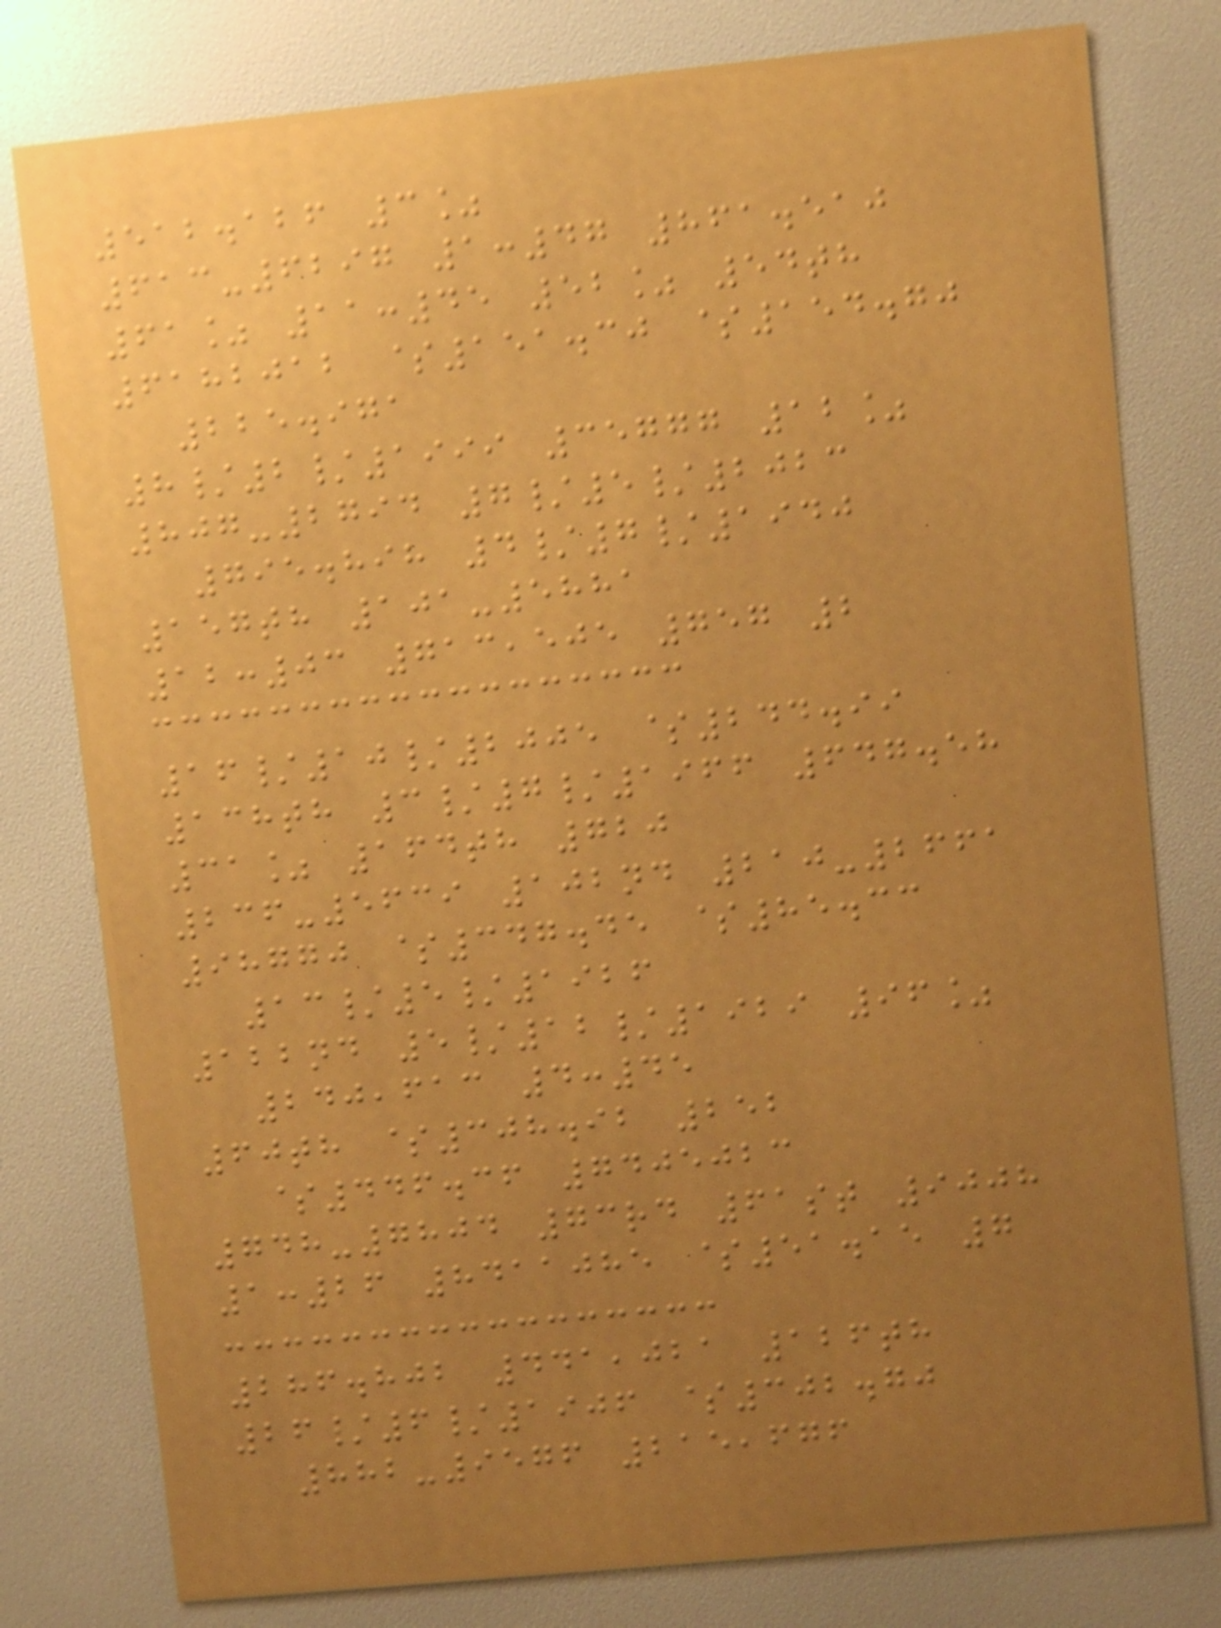512.126 3%
613-6297 1:47 861.510
61% 11:45 52% 54th
6182012 $151.30 $154.70
225.971
8/2/1999 35777 12%
807-2794 7/5/2023
795.898 4/7/1940
157th 101-5881
12:03 713,505 757 2
16/10/2005 $244.99
138th 3/7/1966 647.58
31% 164th 720
236-5639 102nd 210-2661
98770 $347.45 $85.33
13/5/1926
122nd 5/12/1929 96%
240,613 4:45
60th $308.92 252
$446.36 7405023
748-7804 73rd 61st 9008
1:26 8411085 $51.15 7
286.802 441,021 126th
26/6/1906 $302.70
882-9576 215,676
